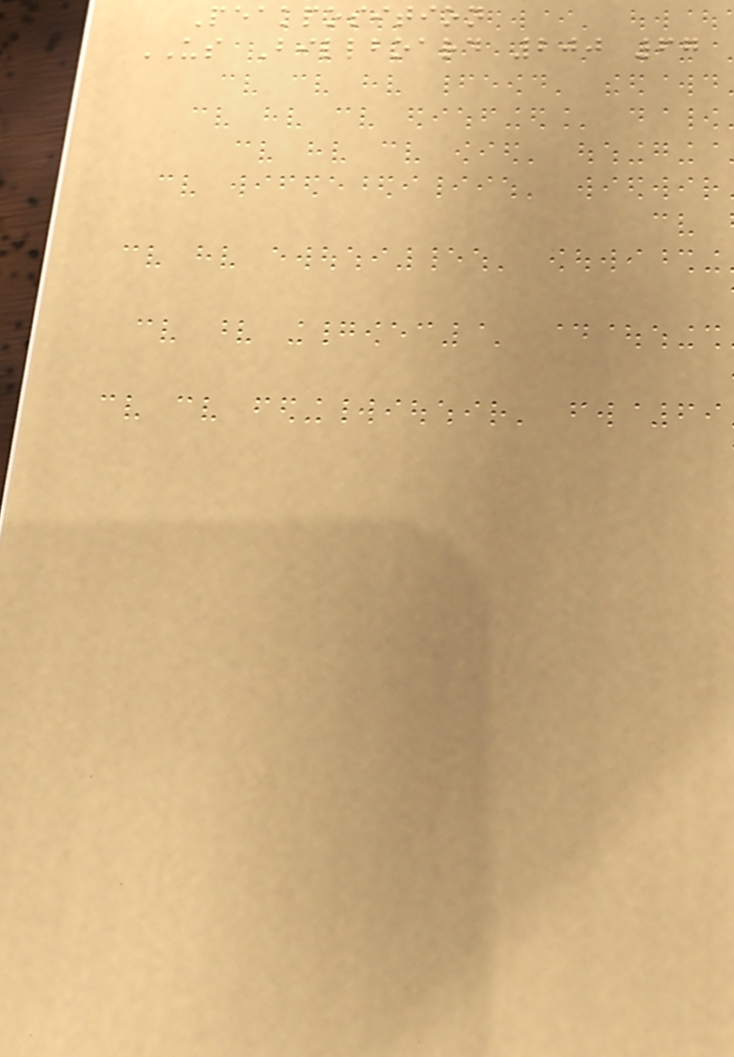Peakposition
US Billboard 200 67
